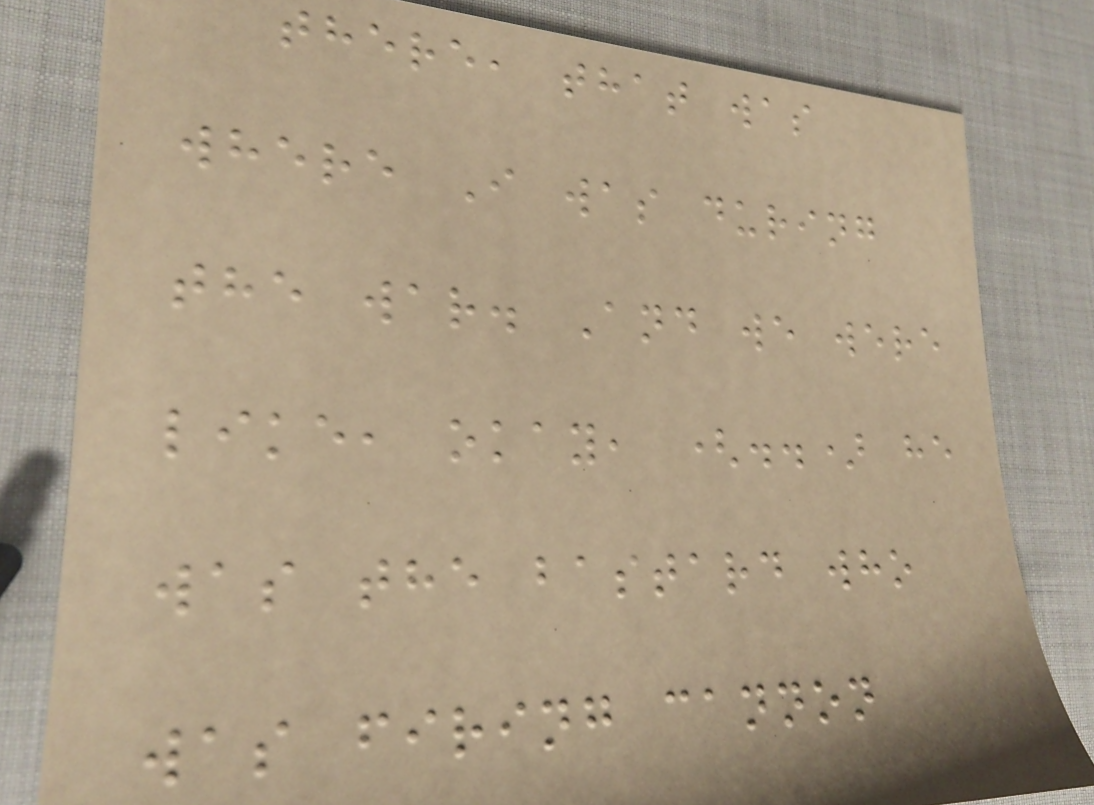there, that was
where I was during
the war. And we were
like, okay, (..) he
was the bastard who
was firing cannon
